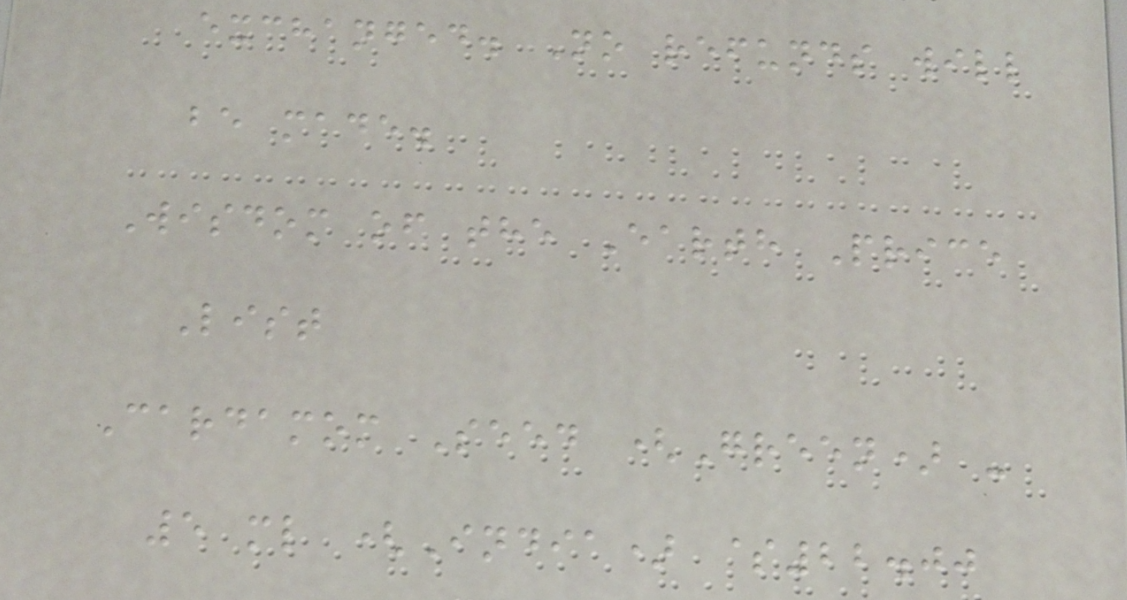exchanged. No refunds will
be made.
Wisdom of the Earth Price
List
Cardamom Seed (Green) -
5 ml (India) $22.00
